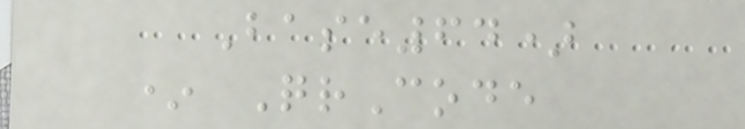Base64)
* QrCode
